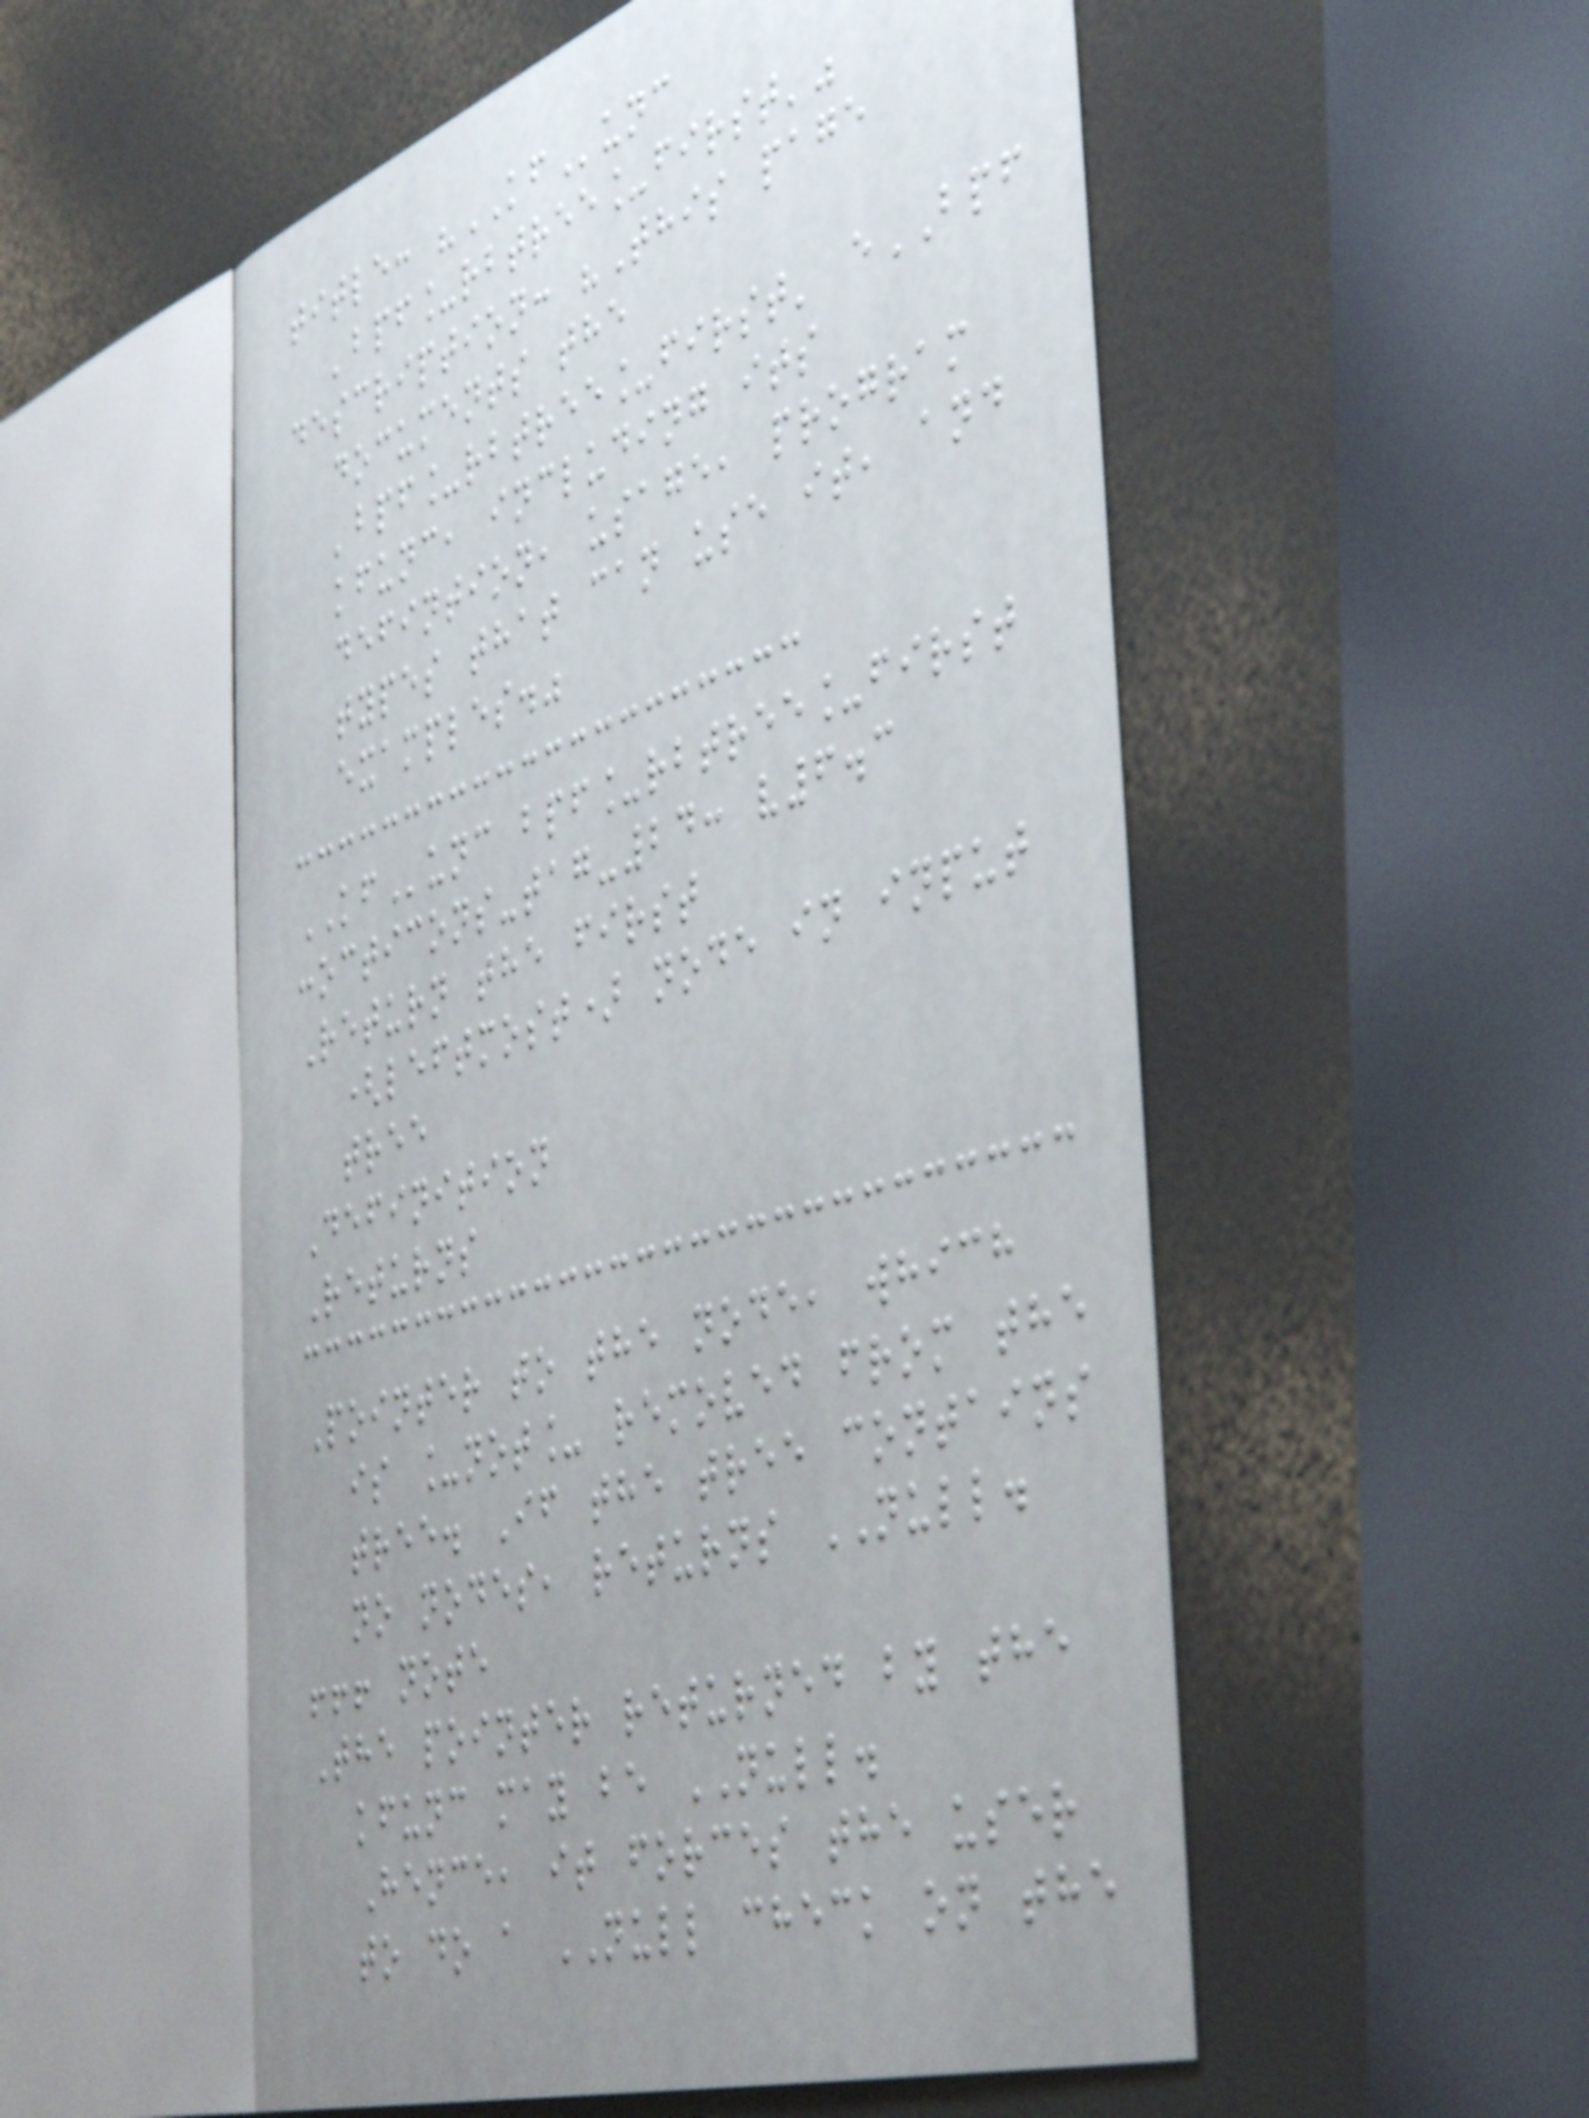title: "KFunc
'bpf_rbtree_first'"
description: "This page
documents the
'bpf_rbtree_first' eBPF
kfunc, including its
defintion, usage, program
types that can use it, and
examples."
KFunc bpf_rbtree_first
:octicons-tag-24: v6.3
Return the first
(leftmost) node in input
tree
Definition
Returns
Pointer to the node, which
is _not_ removed from the
tree. If the tree contains
no nodes, returns NULL.
!!! note
The pointer returned by the
kfunc may be NULL.
Hence, it forces the user
to do a NULL check on the
